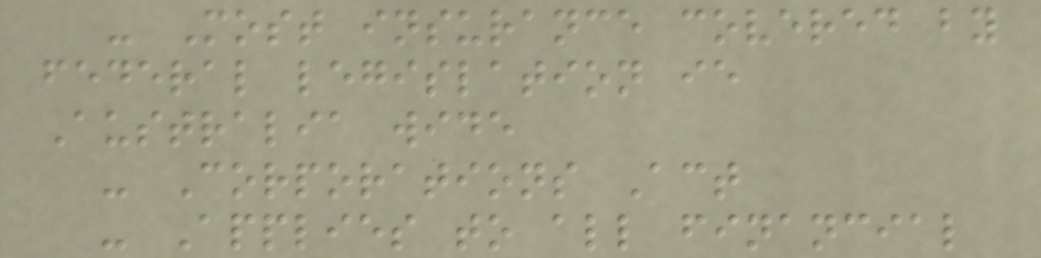- Most insurance covered by
federal legislation ie
Australia wide
- Corporations Act
- Applies to all financial
